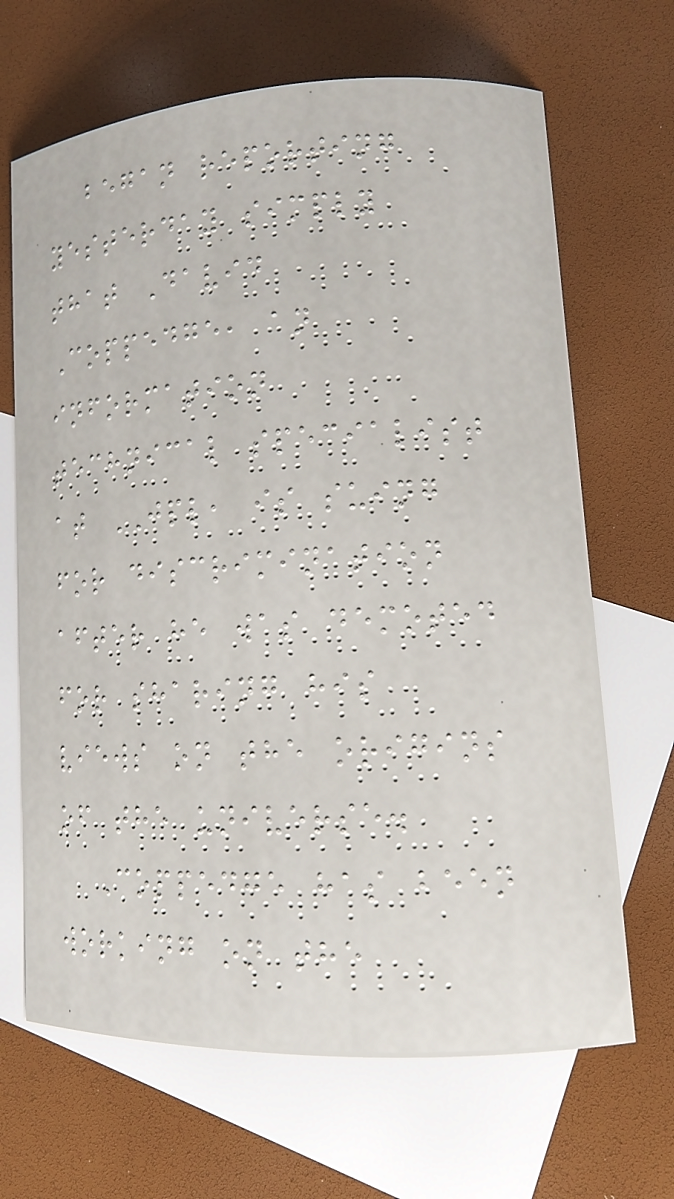began reporting
yesterday simply
that David
Coppedge, an
information
technical specialist
at JPL, is suing
for discrimination
after he was demoted
for sharing his
views on the origins
of the universe.
Coppedge has been
working on the
